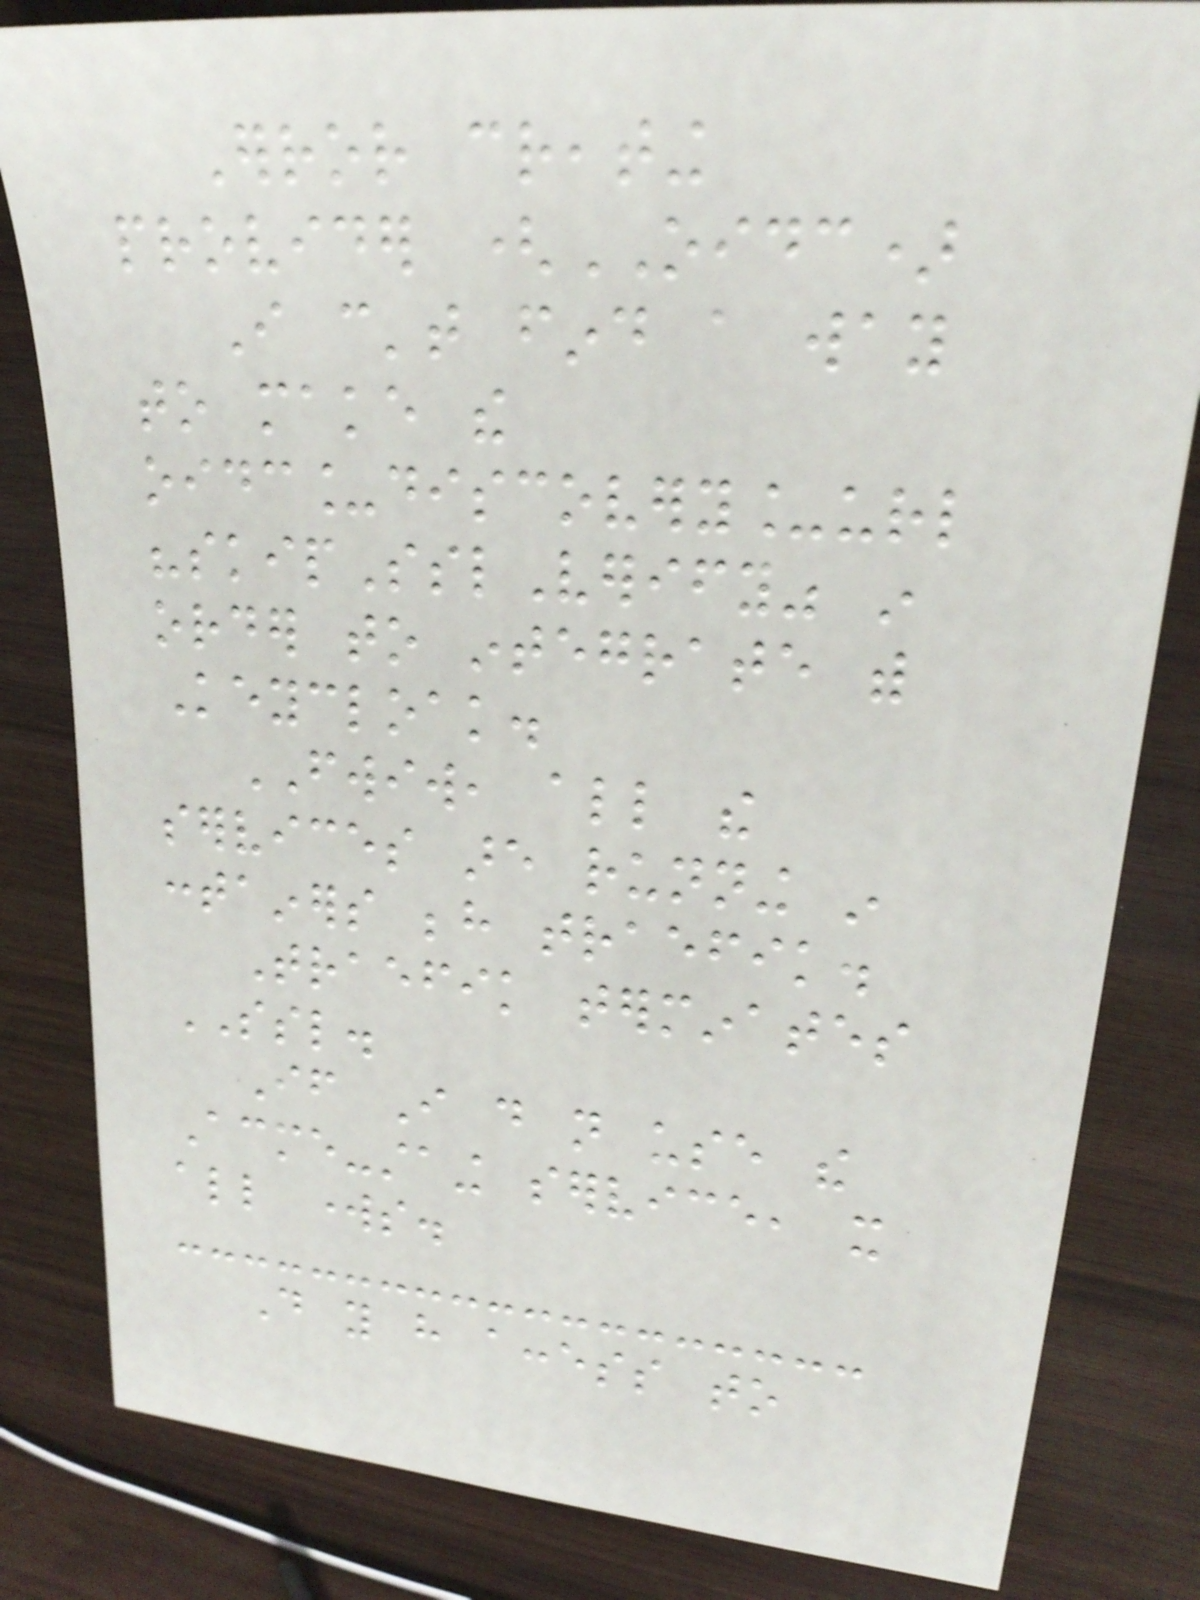Error creating
provider (OIDC)
I can't find a way
to make the
oidc_discovery_url
"skipSslVerify" in
order to integrate with
Keycloak.
FWIW, all the
services are running in
containers behind traefik.
Traefik terminates
SSL.
If I do not use the
Acme-staing service, it
all works.
Do you have access to
